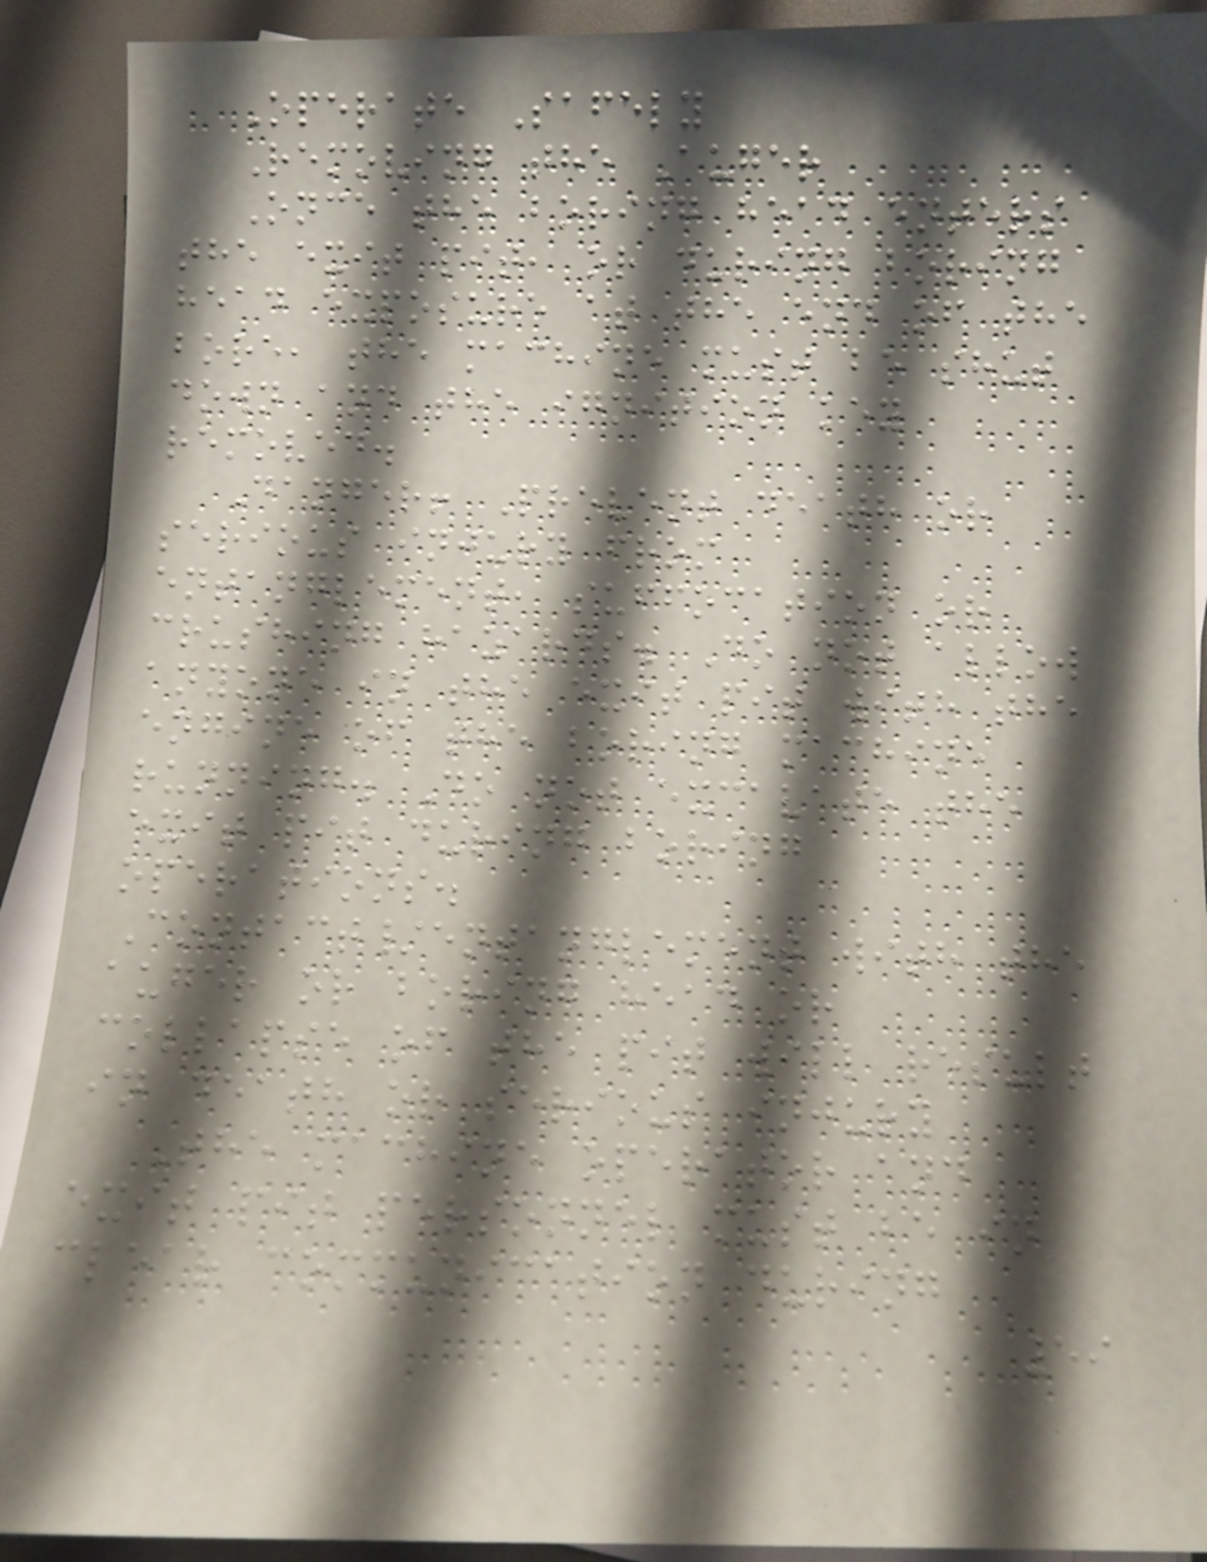Operate Safely
Removing the Auger
Once the boring head enters
the exit pit, or during boring
head exposure at the end of the
bore, the machine must be shut
down and the ignition key
removed.
Danger! Prevent death or
serious injury from
entanglement, suffocation or
crushing hazards. Do not allow
anyone in the exit pit with the
engine of the boring machine
running. Do not excavate the
exit pit during boring
operations.
Contact/entanglement with the
auger or boring head or
collapse of the pit will result
in death or serious injury
The machine operator and
exit pit personnel must be in
clear communication during
59
